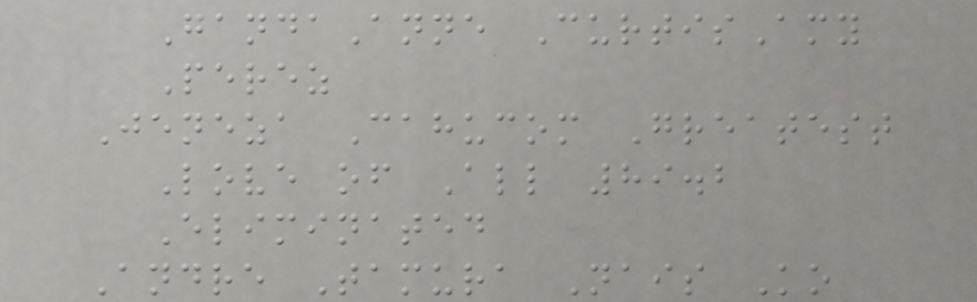GandaAnne CurtisAmy
Perez
Jeneza Cahucom Greatest
Love of All 89.2
Eliminated
Andre Tamura Nais Ko
